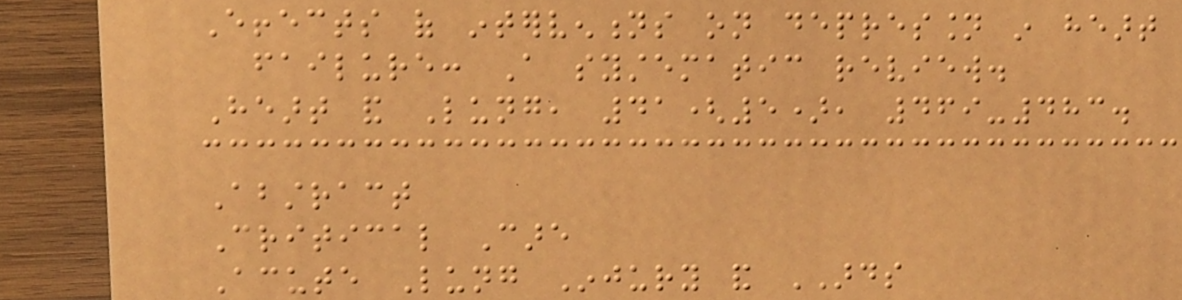Effects of interventions on depression in heart
failure: A systematic review.
Heart and Lung, 41(5), 469-483.
Abstract
Critical Care
Acute Lung Injury and ARDS
